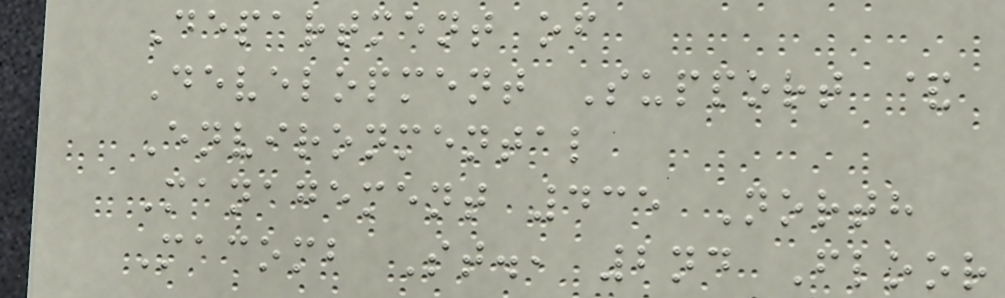Department of
Development Support &
Environmental
Management 435 North
Macomb St., 2nd Floor
